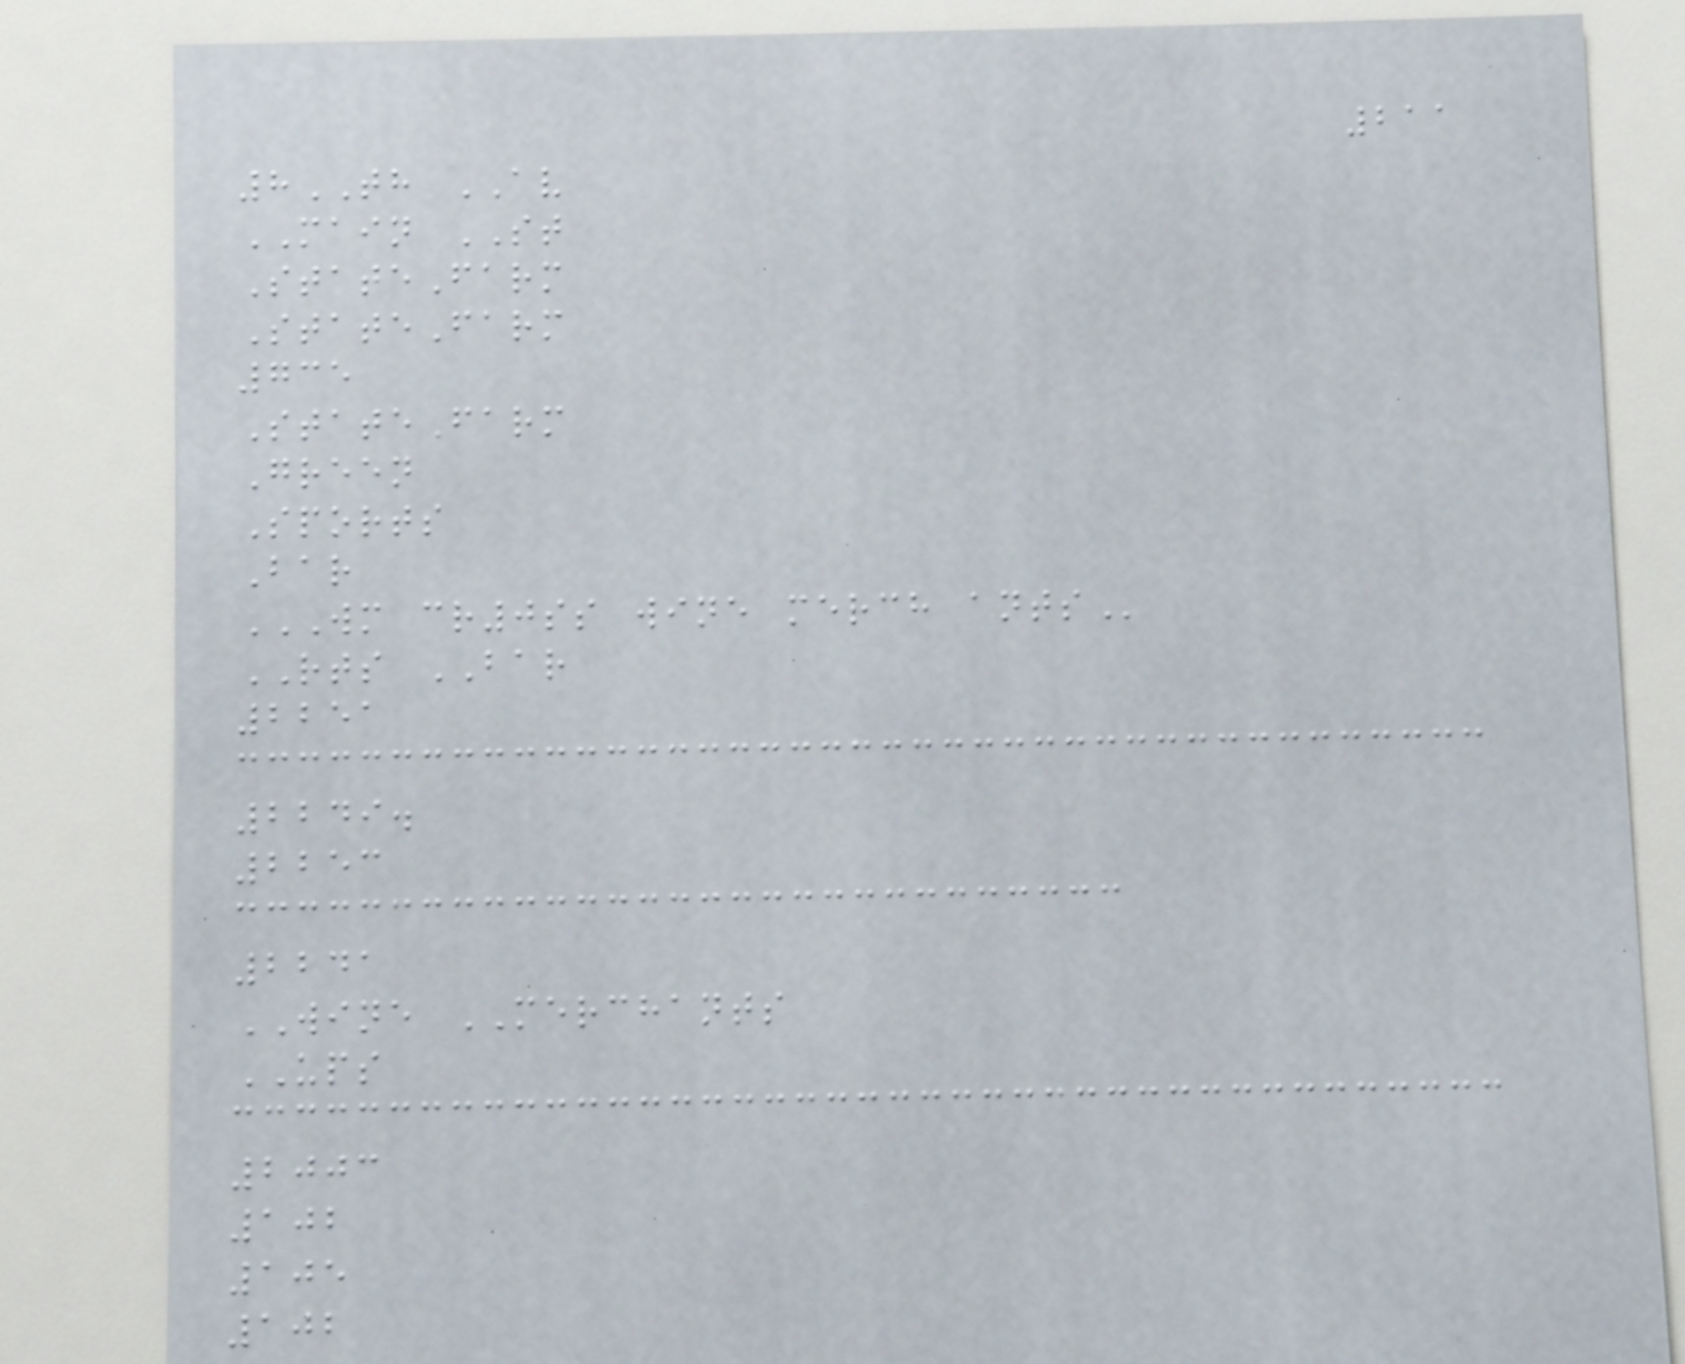211
8TH AV
MAIN ST
StateFarm
StateFarm
735
StateFarm
Green
Sports
Bar
WM CR0SS WINE MERCH ANTS
RTS BAR
2251
2249.
2253
2241
WINE MERCHANTS
UPS
2003
102
105
102
